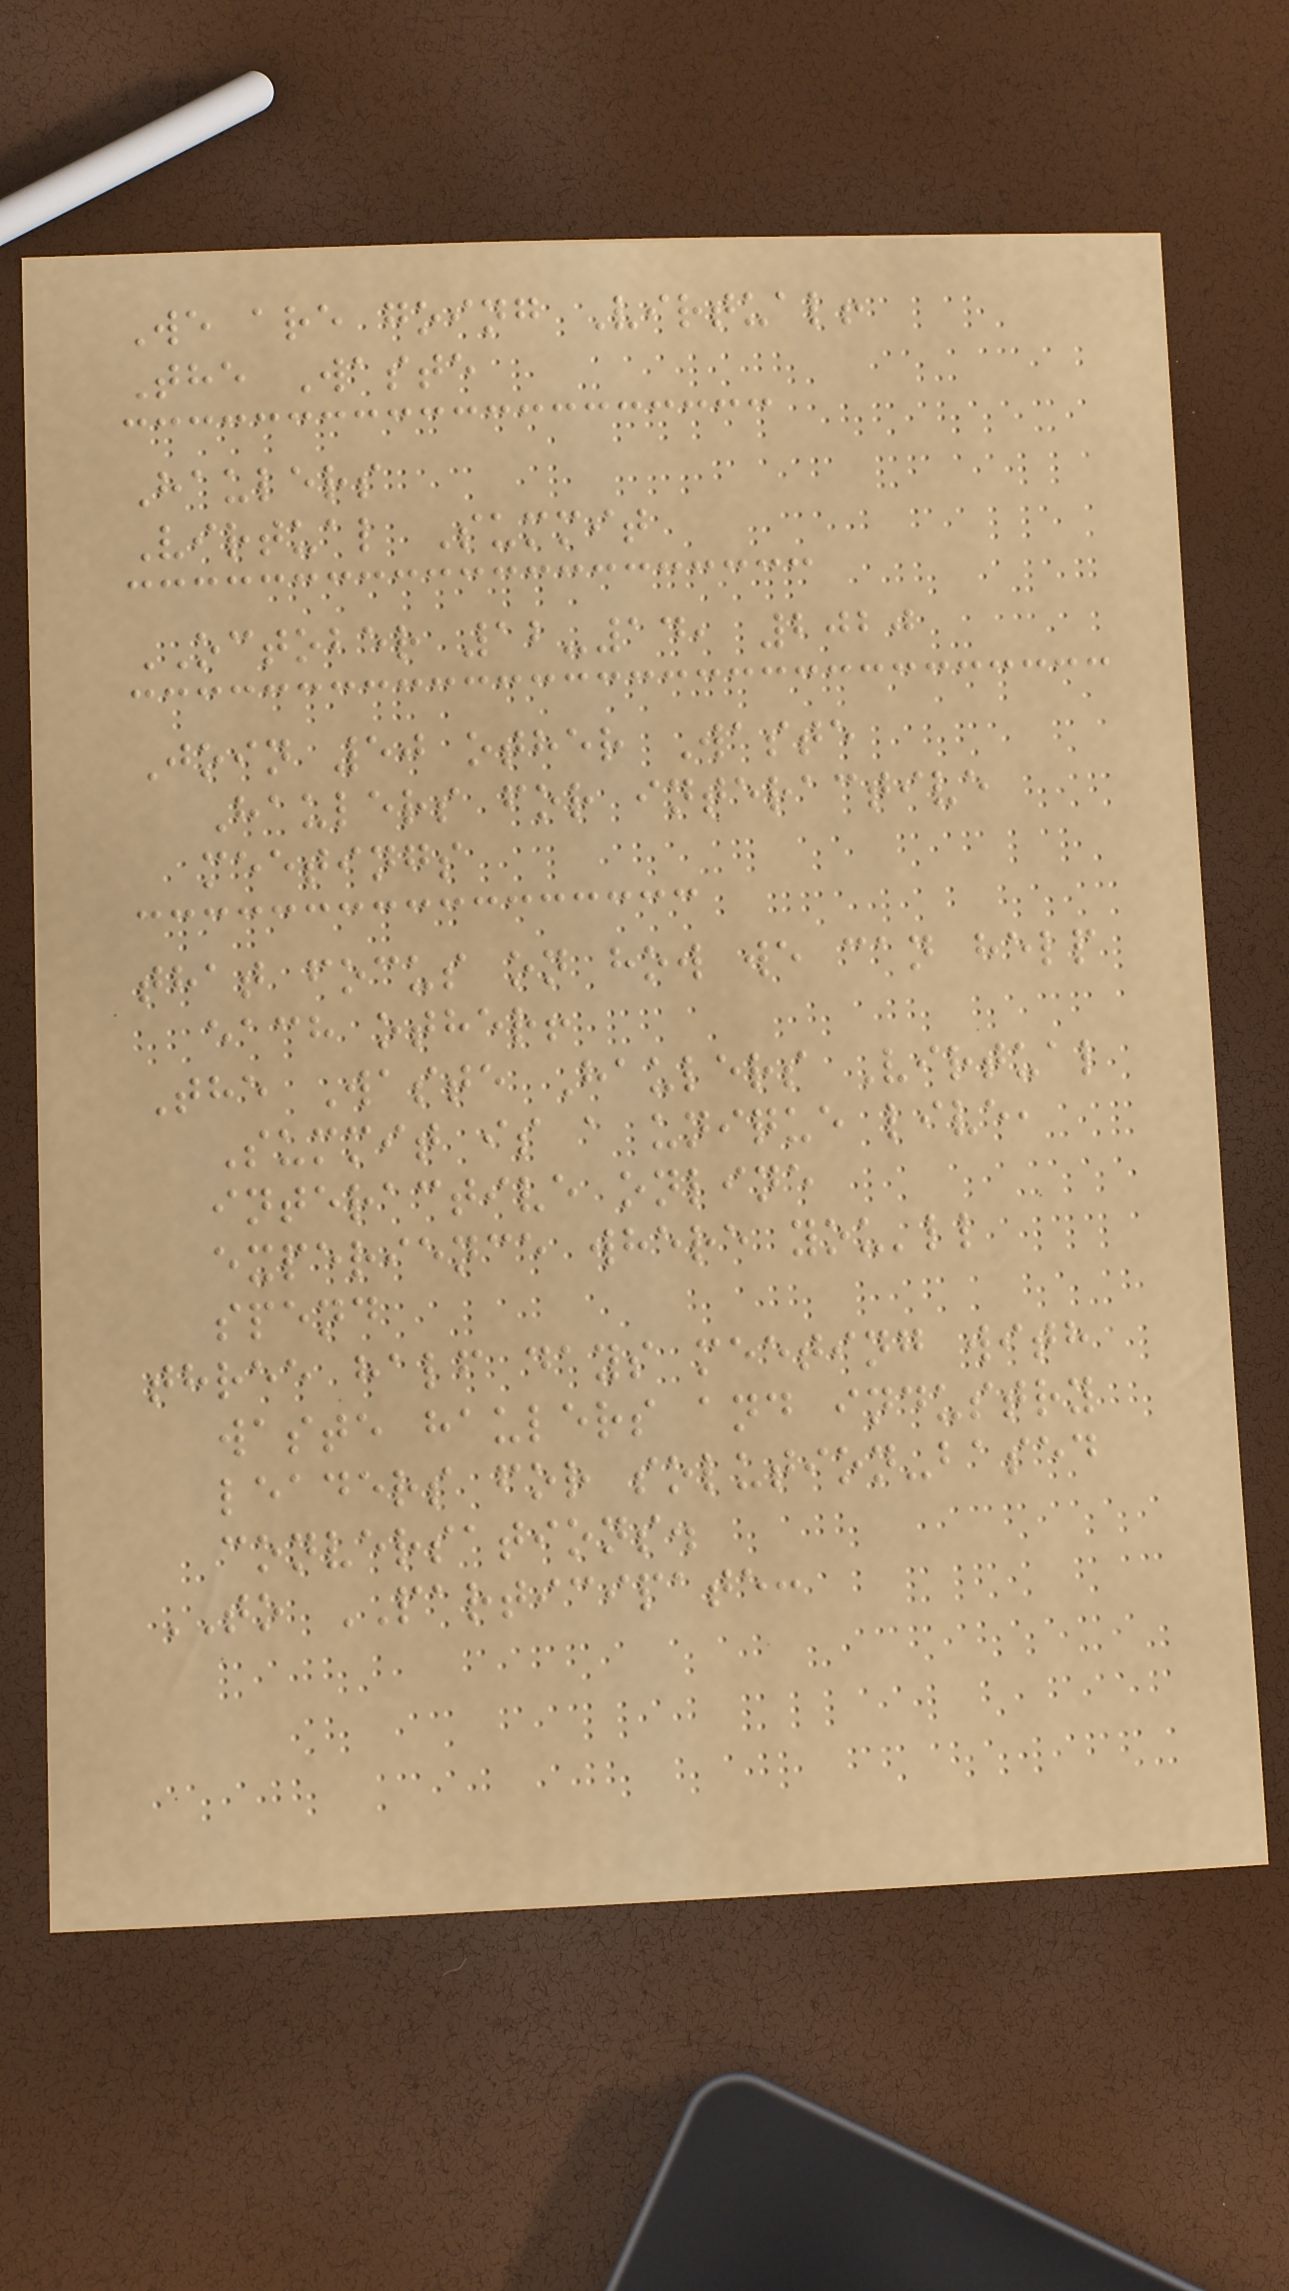We are going Virtual!
The Waste
Haulers
Virtual Summit
OCTOBER 12-14, 2020
Join 50 other Waste
Haulers for interactive
meetings
that focus on how we can help
each other!
The Waste Haulers Virtual
Summit is a unique live,
interactive online
experience where you'll
spend
three half days meeting with
waste haulers and industry
leaders for solution-based
conversations.
TO PARTICIPATE:
